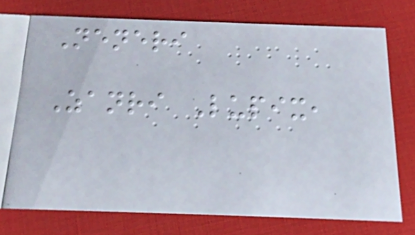Neneri
Zanri Lupix,
